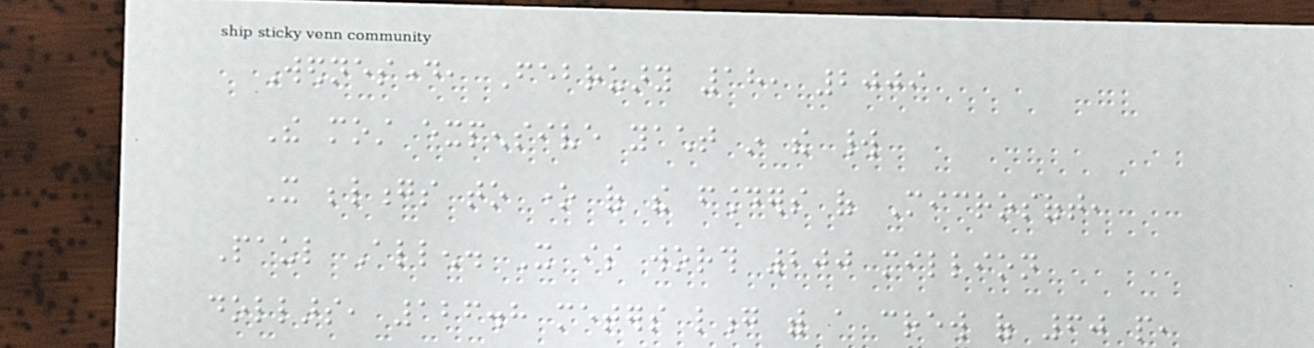Wednesday, February 18, 2009
The most expensive yacht in the world
It belongs to one of the founders of Microsoft,
Paul Allen. It is worth 200 million
dollars, 126.8 meters long with a crew of 60 people,
